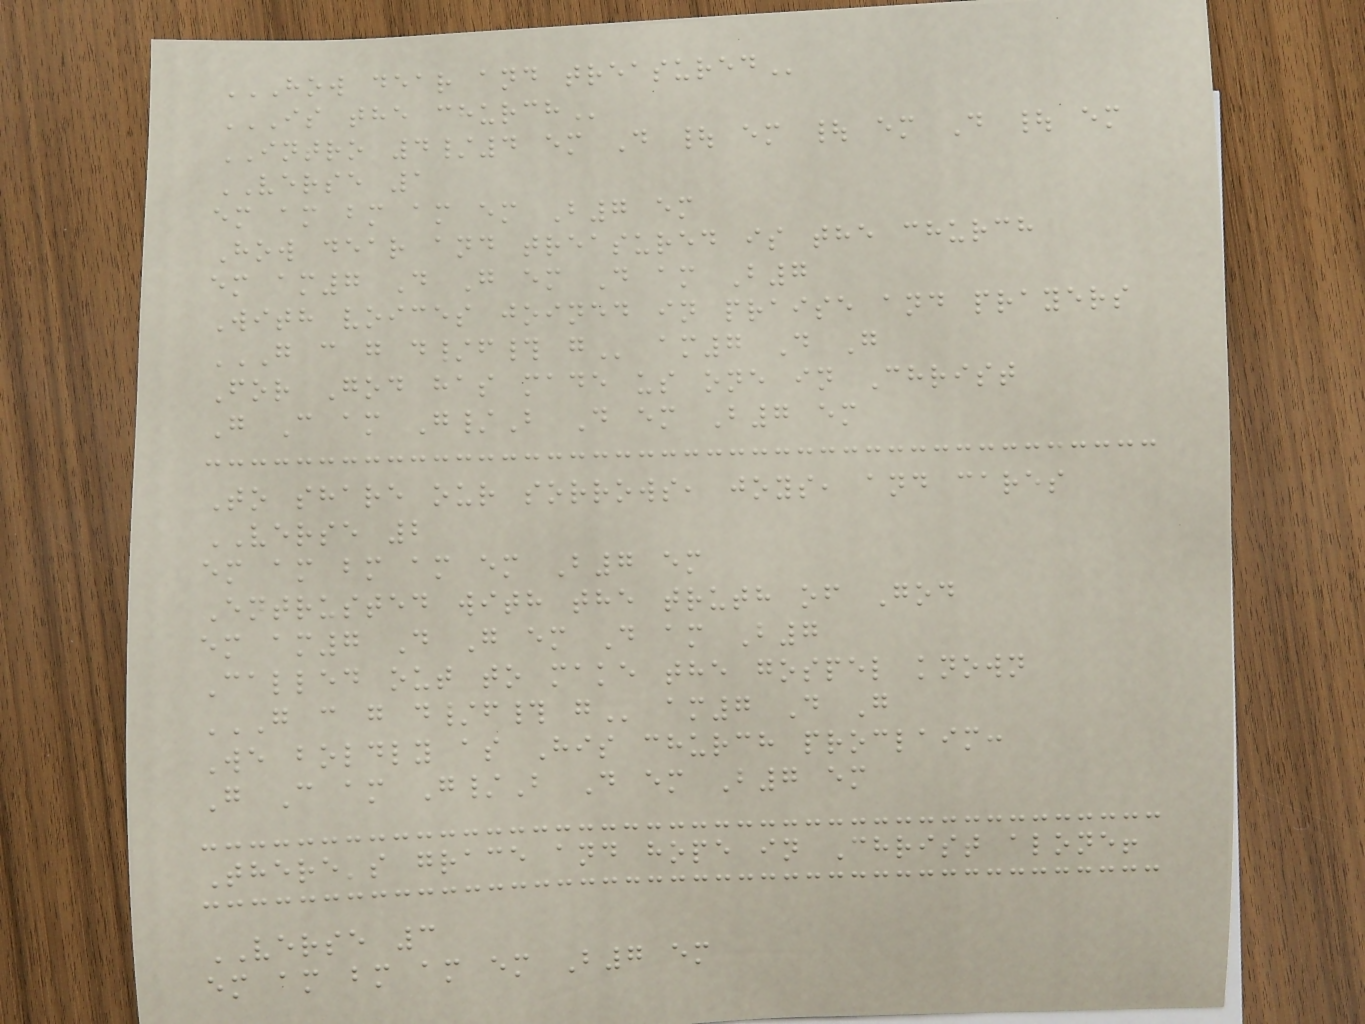HOW DEAR AND TREASURED
IS THE CHURCH
INTRO 4/4 em D | em | em D | em
VERSE 1
em am bm am em B7 em
How dear and treasured is the church
em am7 D G em D am B7
With voices joined in praise and prayers
G C G D/F# G am7 D G
For God has made us one in Christ
G C am G/B D em B7 em
To share our sorrows, joys, and cares
VERSE 2
em am bm am em B7 em
Entrusted with the truth of God
em am7 D G em D am B7
Called out to make the gospel known
G C G D/F# G am7 D G
We boldly as His church proclaim:
G C am G/B D em B7 em
There's grace and hope in Christ alone!
VERSE 3
em am bm am em B7 em
